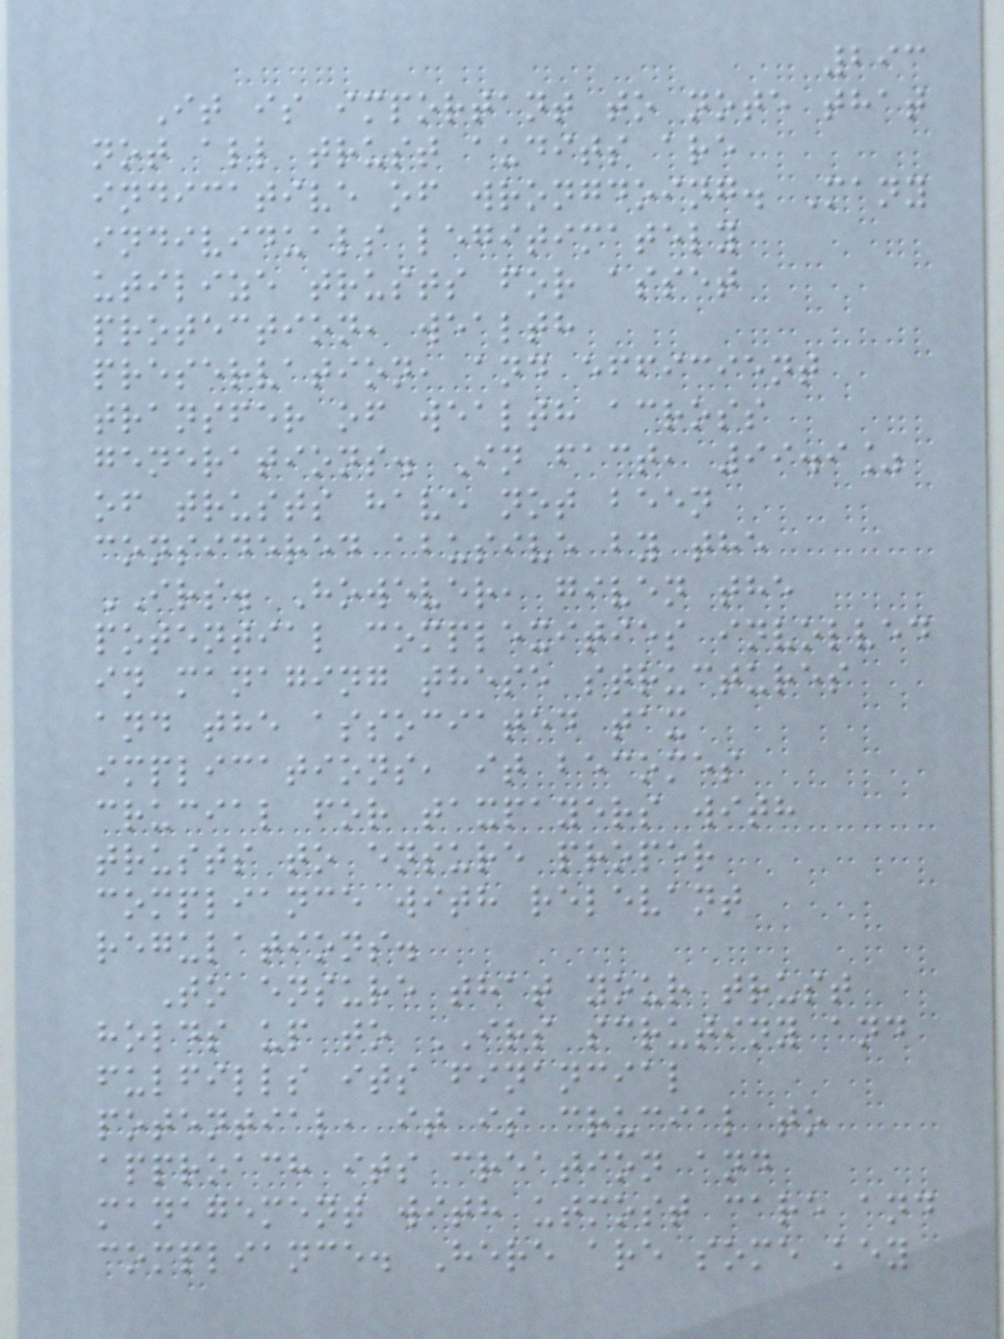293
It is important to note that
not all trust audits are
indicative of wrongdoing. Many
individuals legitimately
utilize trusts for asset
protection, wealth
preservation, and efficient
transfer of wealth across
generations. In fact, 99.9%
of trusts have not been
considered abusive by the
IRS. However, given the
potential complexities involved
in managing these structures
and the associated tax
implications, it becomes
crucial for taxpayers with
trusts to ensure proper
compliance with relevant
regulations.
To ensure that your trust
holds up to IRS scrutiny and
fulfills its financial
potential, it is crucial to
approach its creation and
management with utmost care and
compliance. Here are some key
